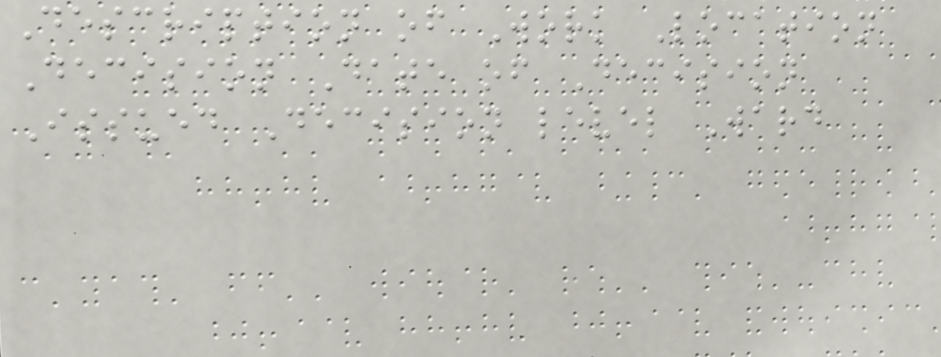Description of Work Location
Decision Date of Decision
Issued Decision level Ward
